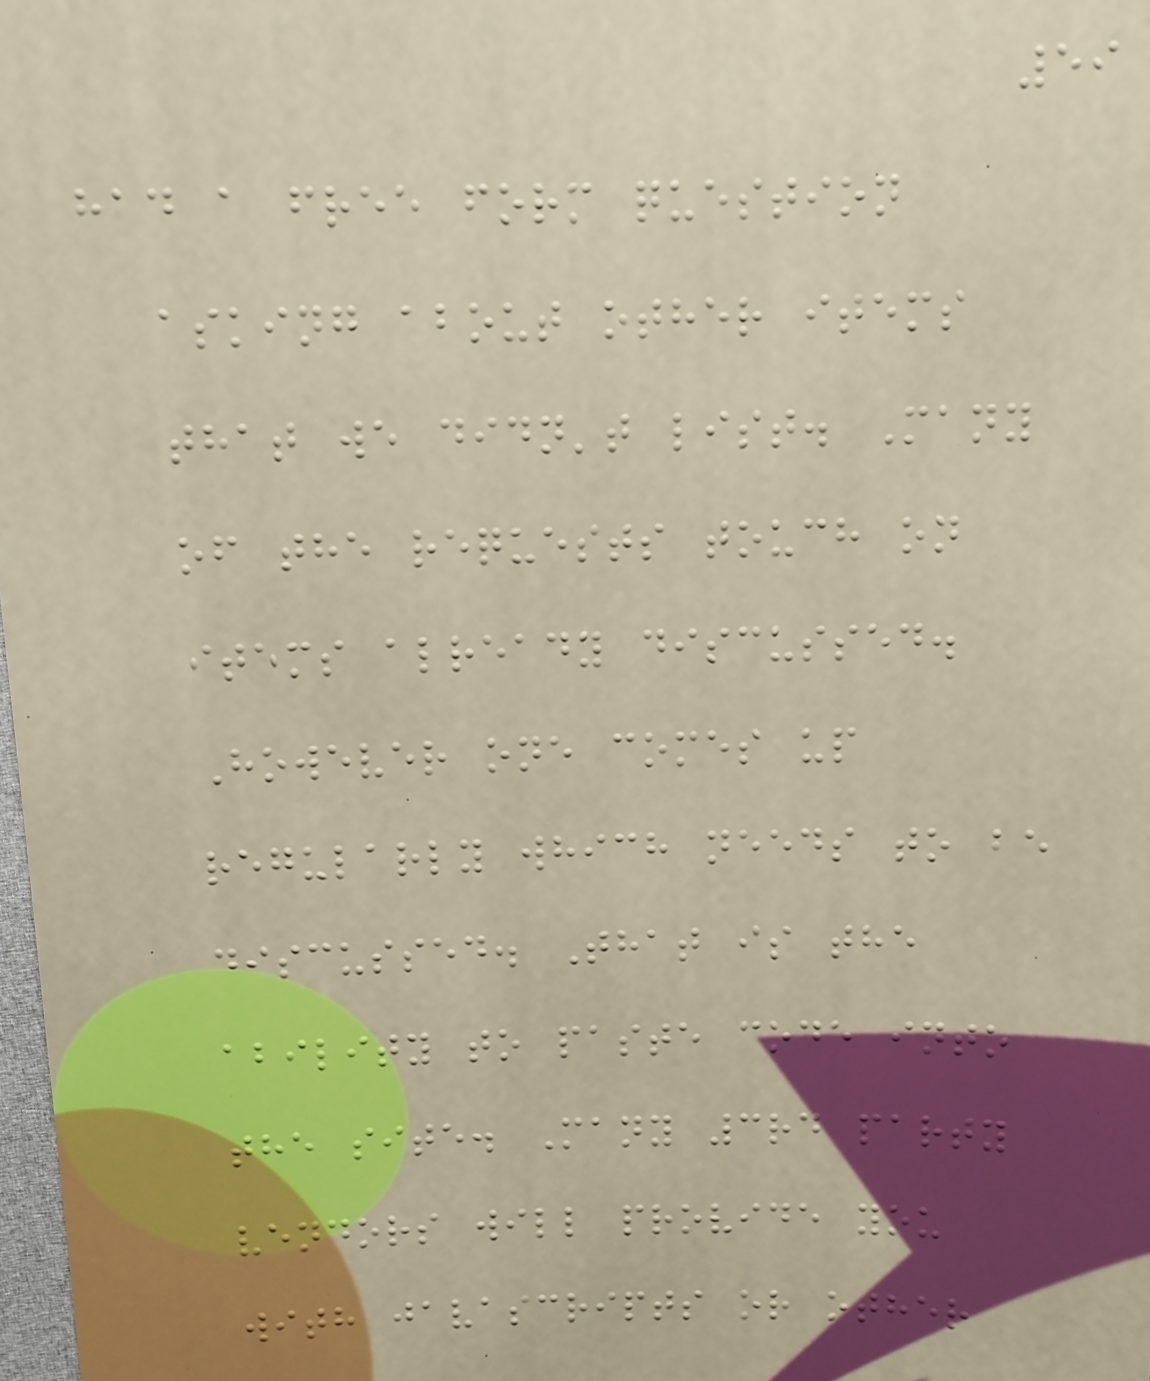59
had a free form question
asking about other items
that we didn't list. Many
of the requests touch on
items already discussed.
However one comes up
regularly which needs to be
discussed. That is the
ability to paste code into
the site. Many 3rd party
vendors will provide you
with javascripts or other
